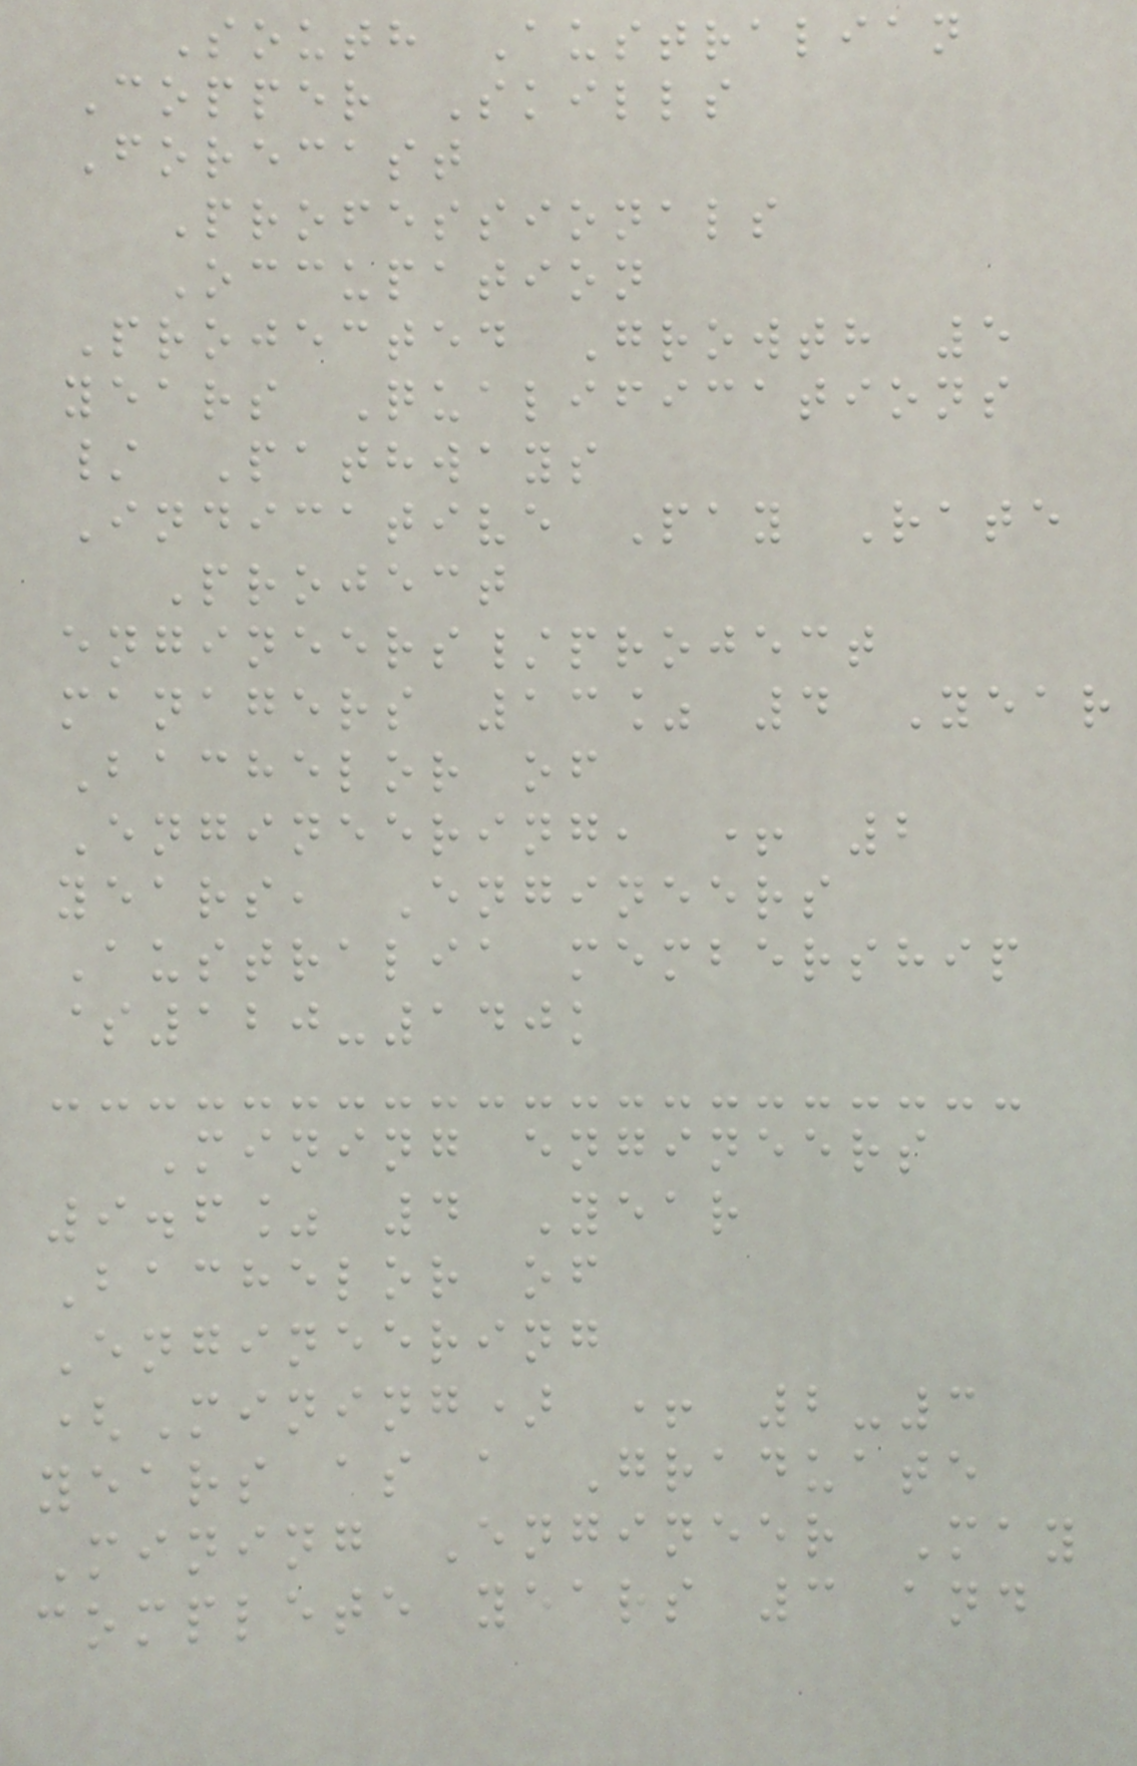South Australian
Copper Skills
Forecast
Professionals
Occupation
Projected Growth 5
years Qualifications
/ Pathways
Indicative Pay Rate
Project
engineers/project
managers 13% 4 Year
Bachelor of
Engineering, + 2
years, Engineers
Australia membership
$120-140k
Mining engineers
9.6% 4 Year
Bachelor of
Engineering
(Mining) + 2-3
years as a Graduate
Mining Engineer May
complete years 3 and
